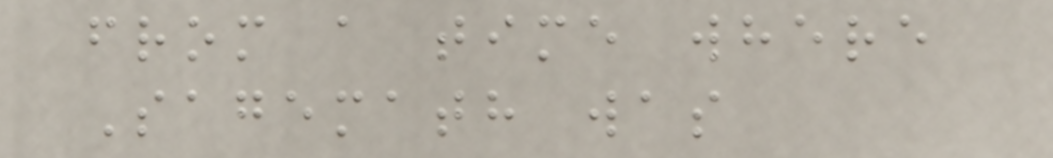from a time where
Sagemath was
